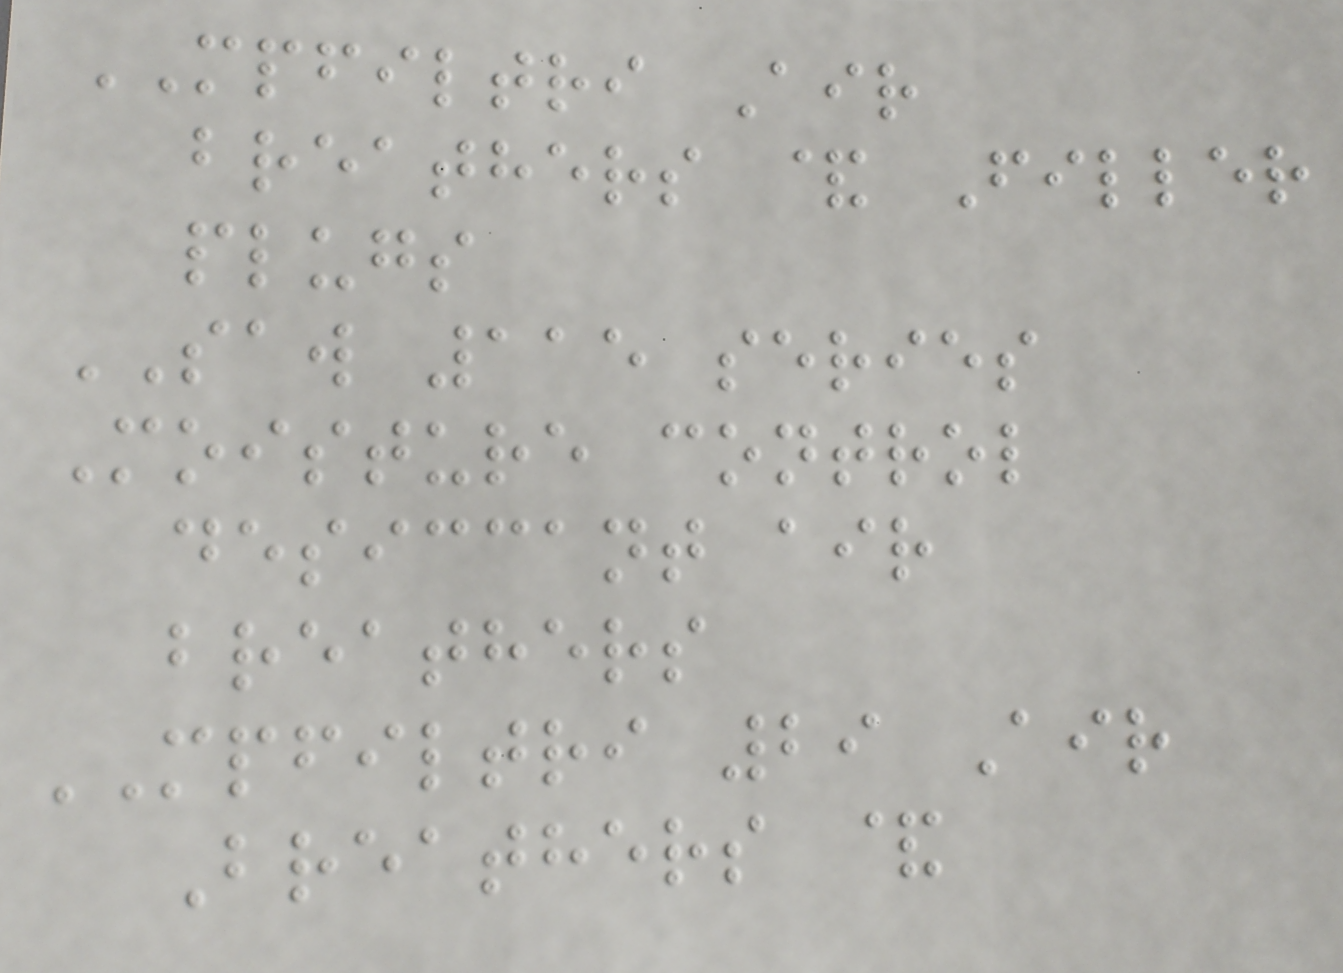MPFILTRI Air
breathers & Filler
plugs
SAW 115 series
Moisture control
desiccant air
breathers
MPFILTRI 29 Air
Breathers &
